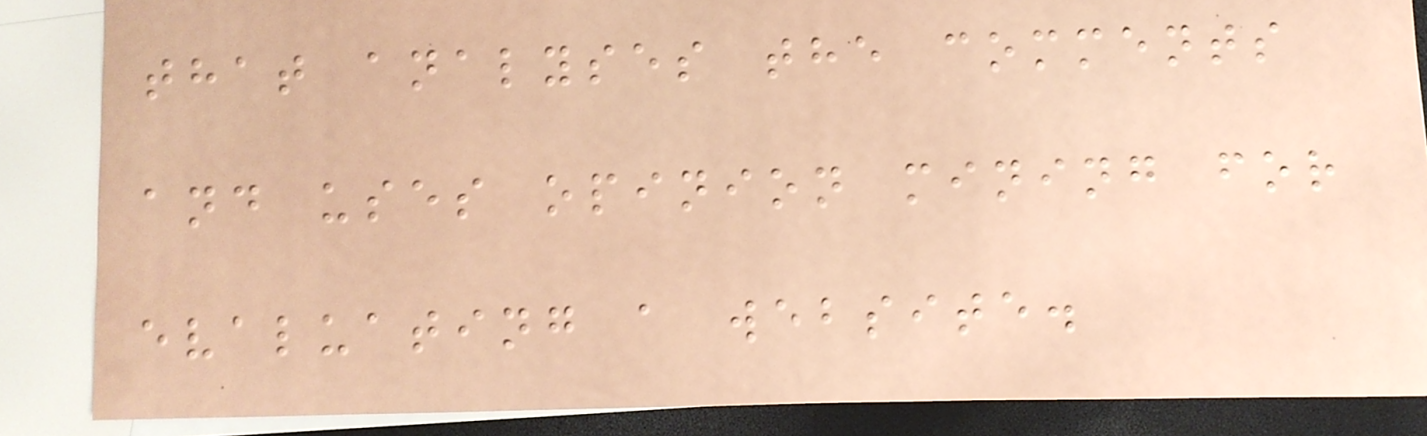that analyses the comments
and uses opinion mining for
evaluating a website.
